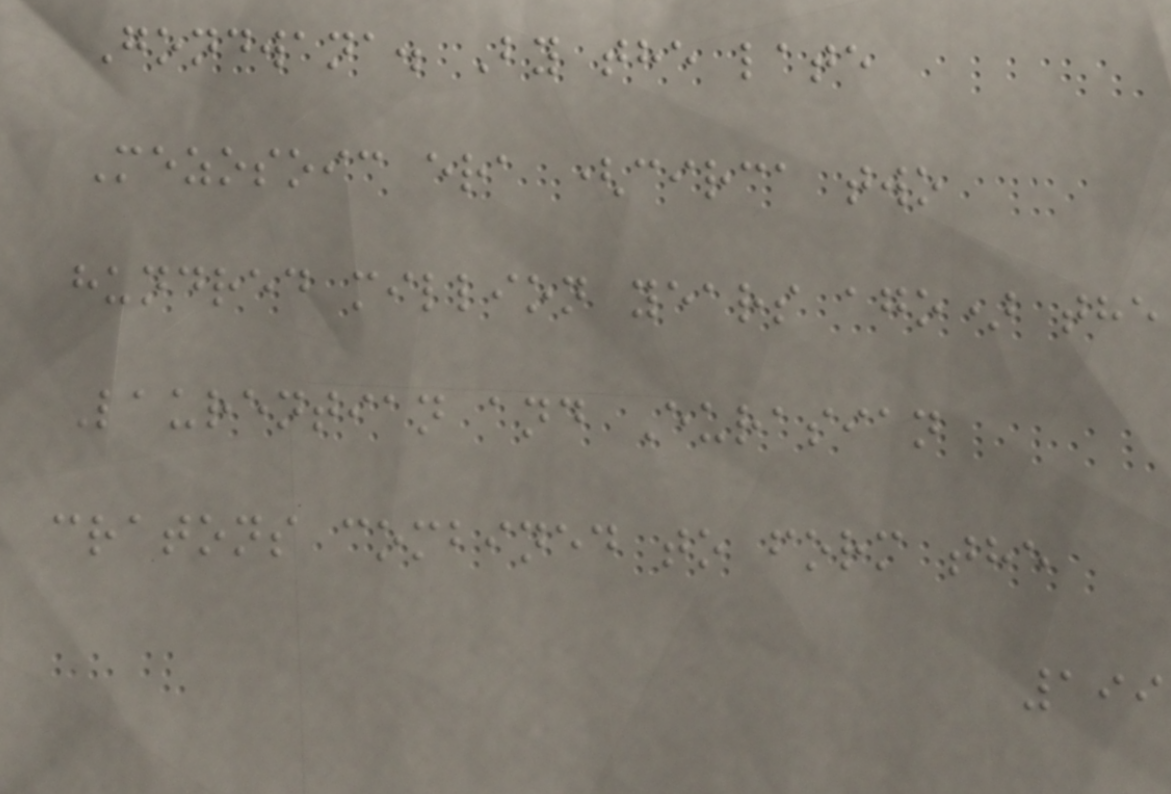Gondwana. By the late
Mezosoic era (circa two
hundred million years ago) the
Laurentian and Eurasian
cratons combined to form the
199
